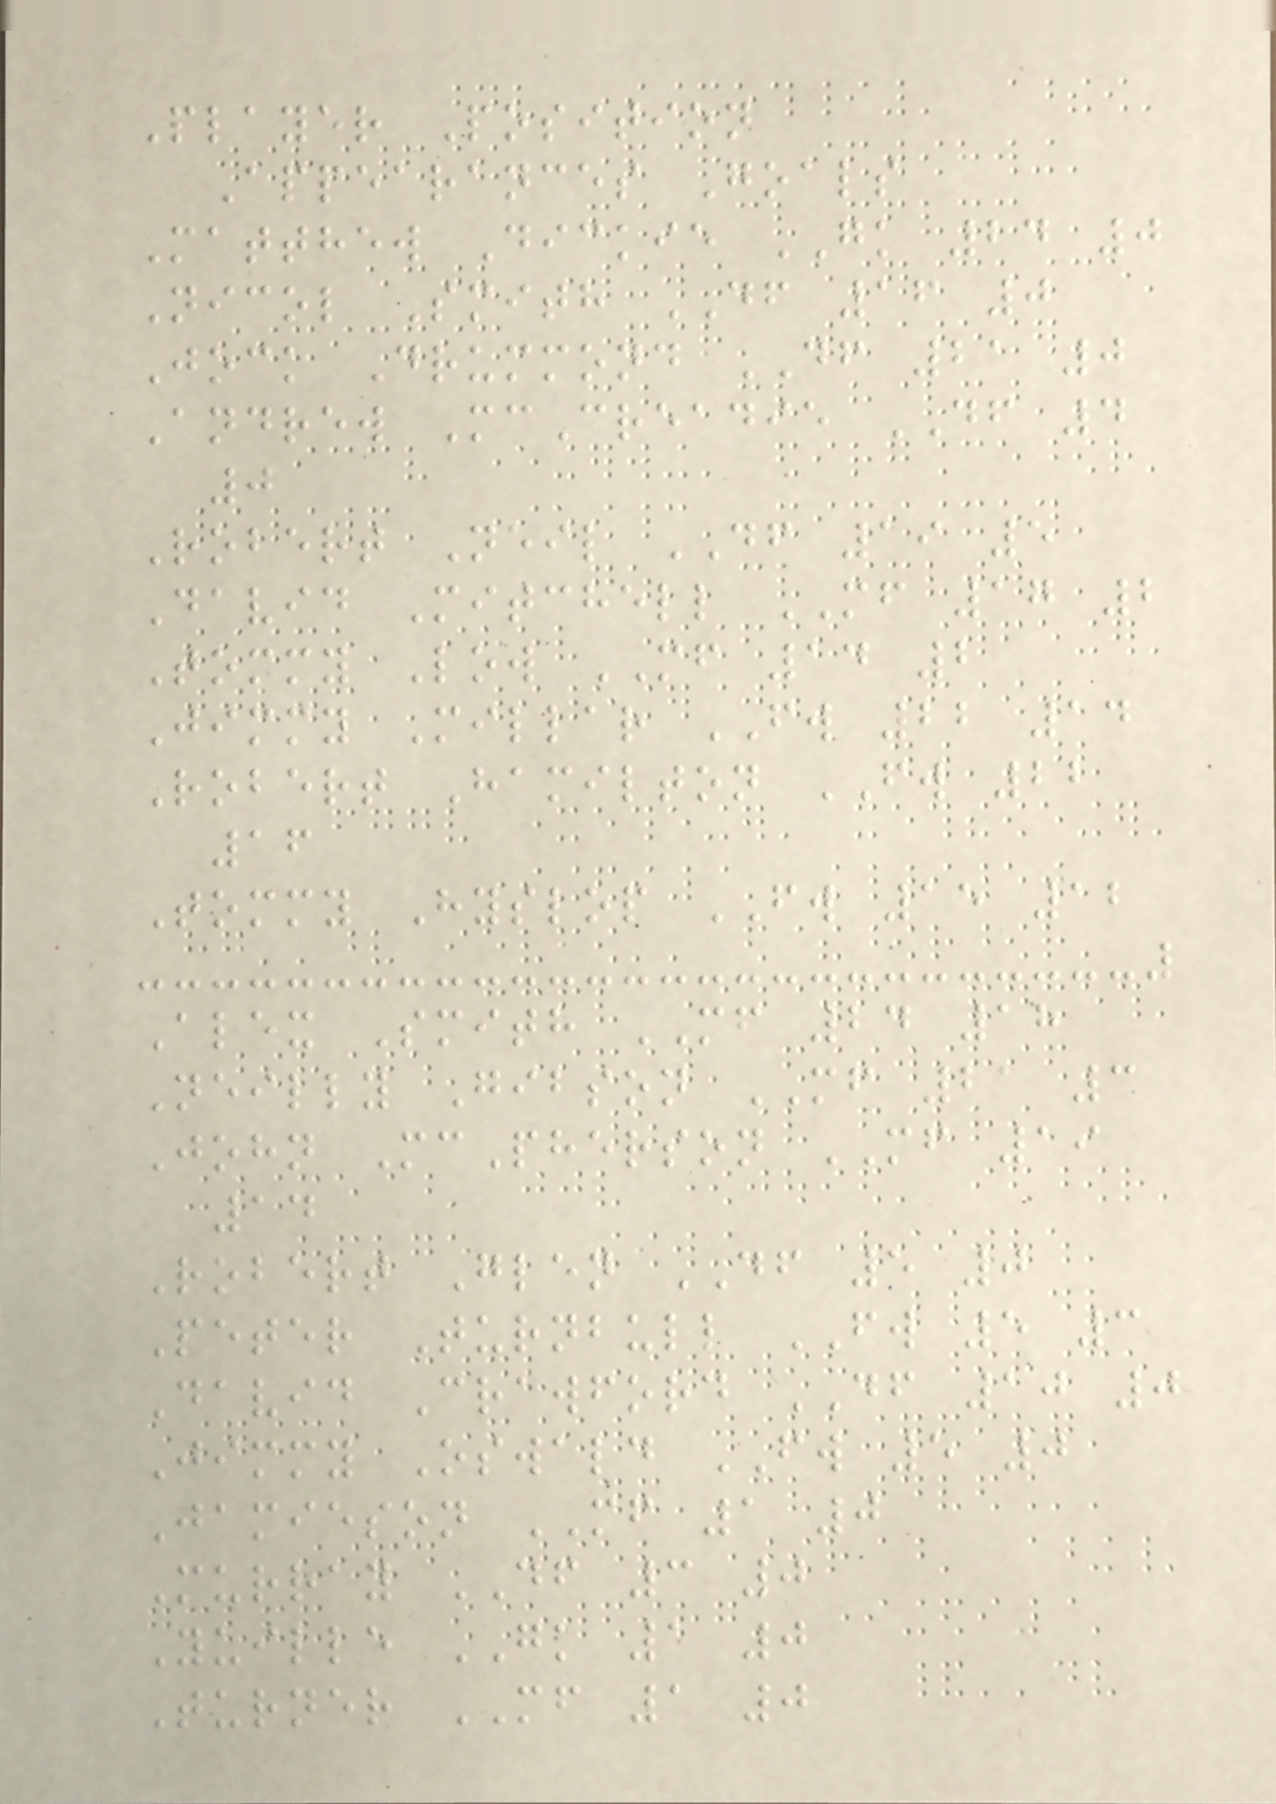Player Position
Appearances Goals
Matthew Dickie GK 24 0
Nicol Smith DF 16 0
Jock Drummond DF 21 0
Andrew McCreadie DF 4
0
Robert Neil DF 19 5
David Mitchell MF 17 2
Tommy Low MF 14 2
Jimmy Millar FW 22 14
Robert Hamilton FW 22
16
Tommy Hyslop FW 15 12
Alex Smith MF 24 18
Neilly Gibson MF 21 3
John McPherson MF 19
14
Robert Glen DF 5 0
Peter Turnbull FW 5 3
David Crawford DF 10 0
Jimmy Oswald FW 5 0
Jamieson MF 1 0
Murray DF 3 0
Yuille GK 1 0
Turner MF 1 0
